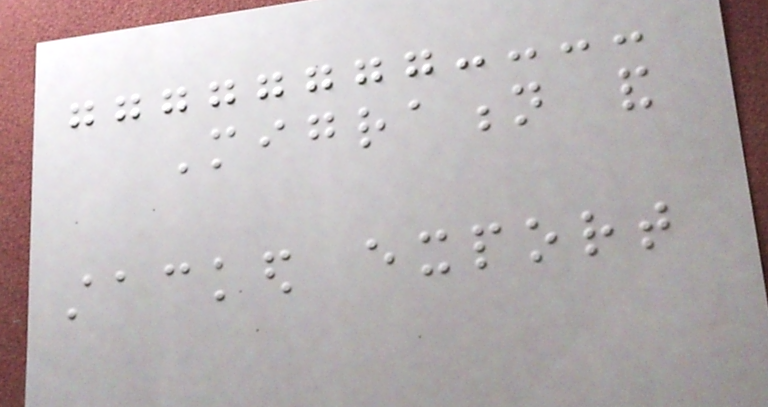Migration and
stacked export
